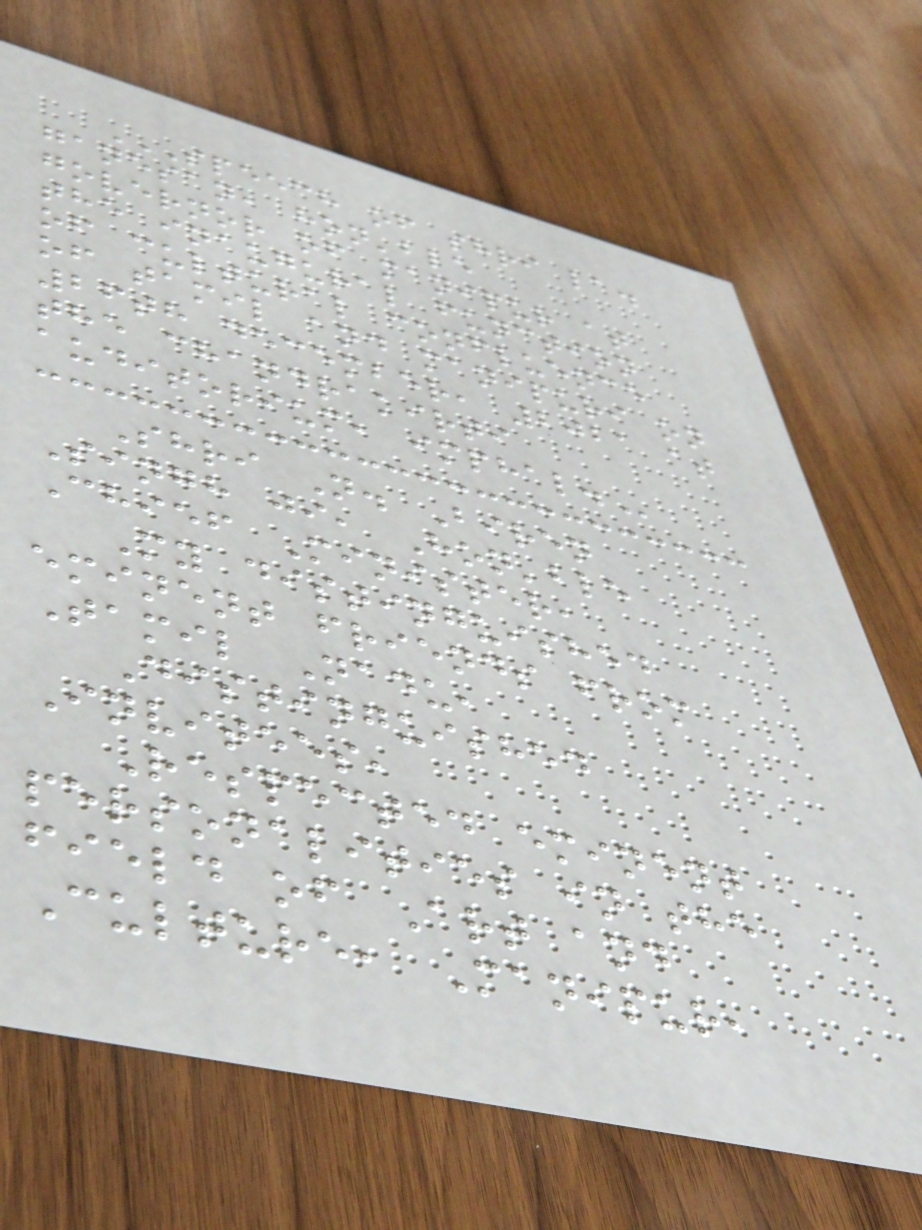SPEECH OF SHRI LA.
GANESAN, HON'BLE
GOVERNOR OF MANIPUR AT
THE INAUGURAL FUNCTION
OF CULTURAL CONFLUENCE
OF TAMIL AND MANIPURI ON
26TH DECEMBER, 2021 AT
THE CHANDRAKIRTI
AUDITORIUM, IMPHAL.
Shri N. Biren
Singh ji, Hon'ble
Chief Minister,
My distinguished
eminent friends from
Tamil Nadu,
Distinguished
Invitees,
Respected eminent
personalities in the
field of Art and
Culture, Manipur,
